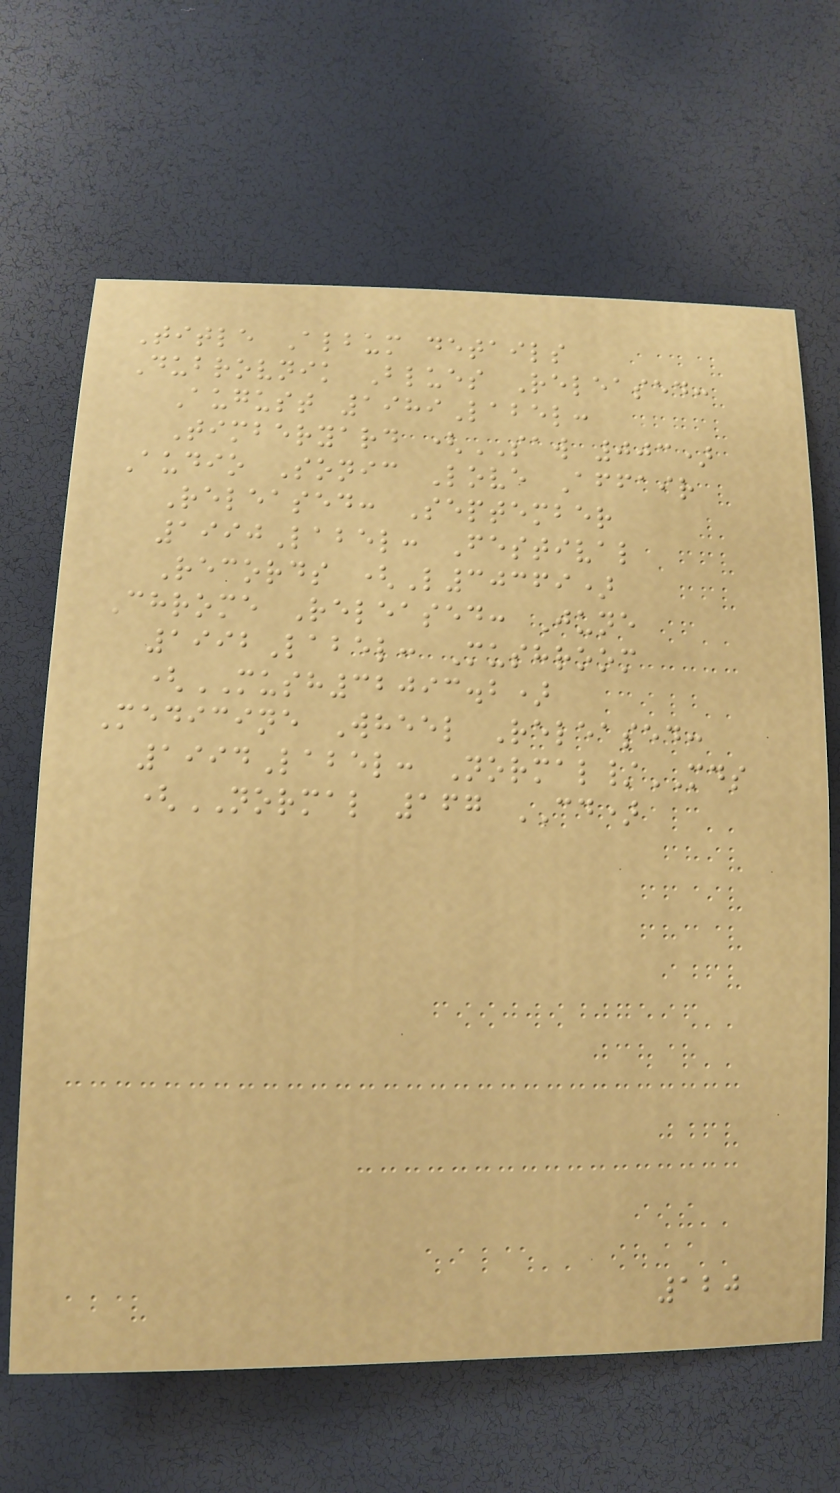Title Album details
Dubrovnik Blues Released:
August 1989Label:
Timberyard (SAW 003)
Audio Sonic Love Affair
Released: September
1990Label: Festival
Records (L30369)
Chrome Released: June
1992Label: Mushroom
(MUSH32093.2)
Medicine Wheel Released:
1994Label: Normal/MDS
(NORMAL 167 CD)
120
